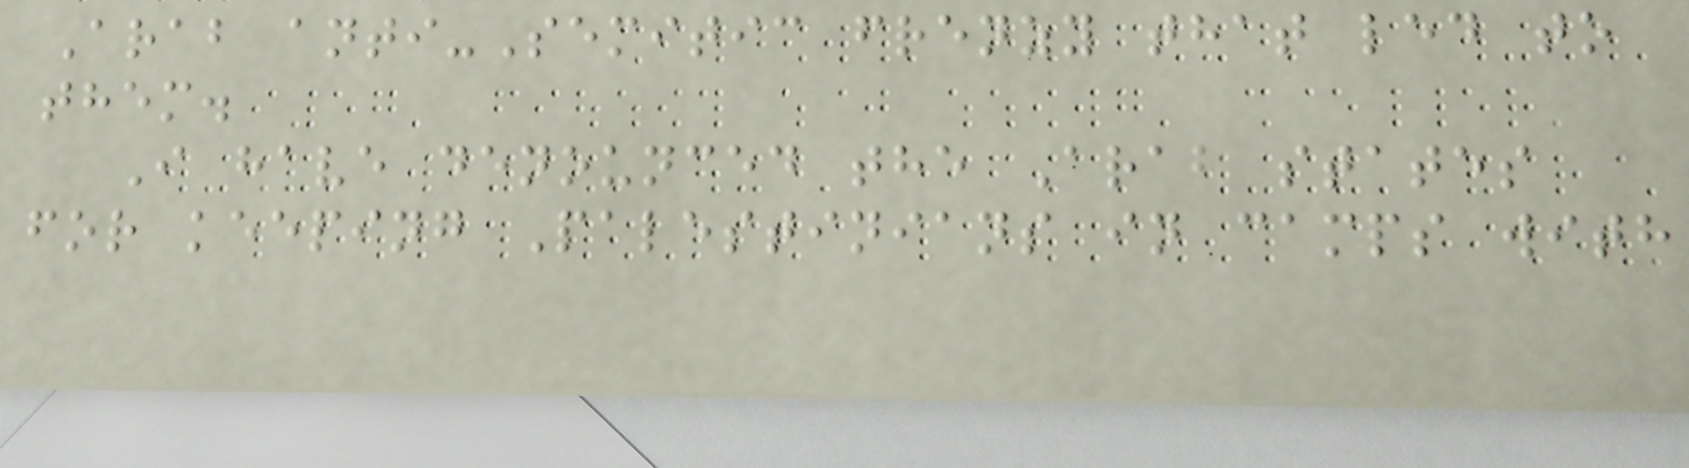Arab anti-Semitic frenzy that led to
them.
I have denounced the Arab states
for keeping Palestinians in camps with
